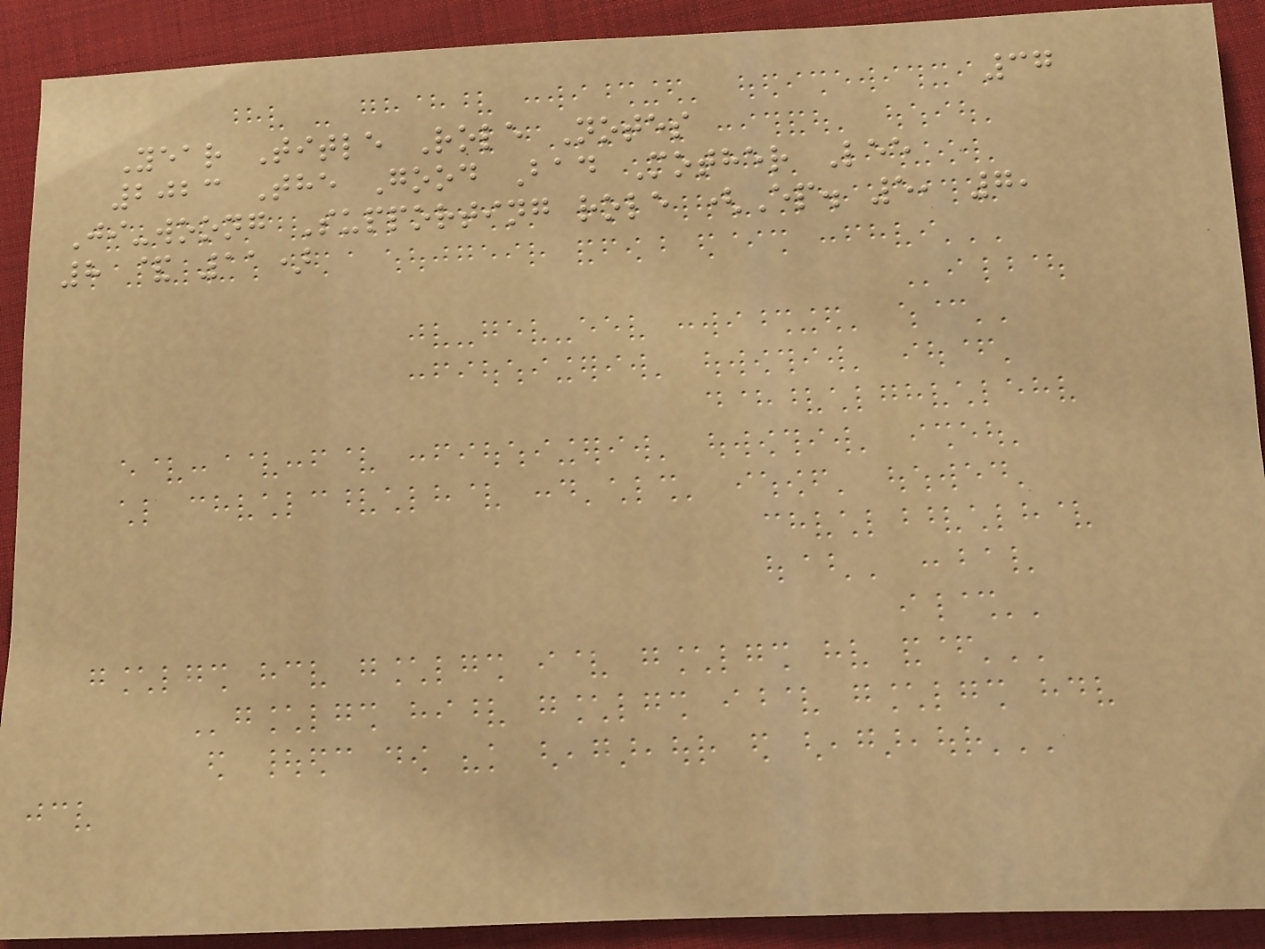37
Year Title Role Notes
2023 The Good Bad Mother Lee
Ji-woong Supporting role (Ep. 5, 7,
8 & 11)
